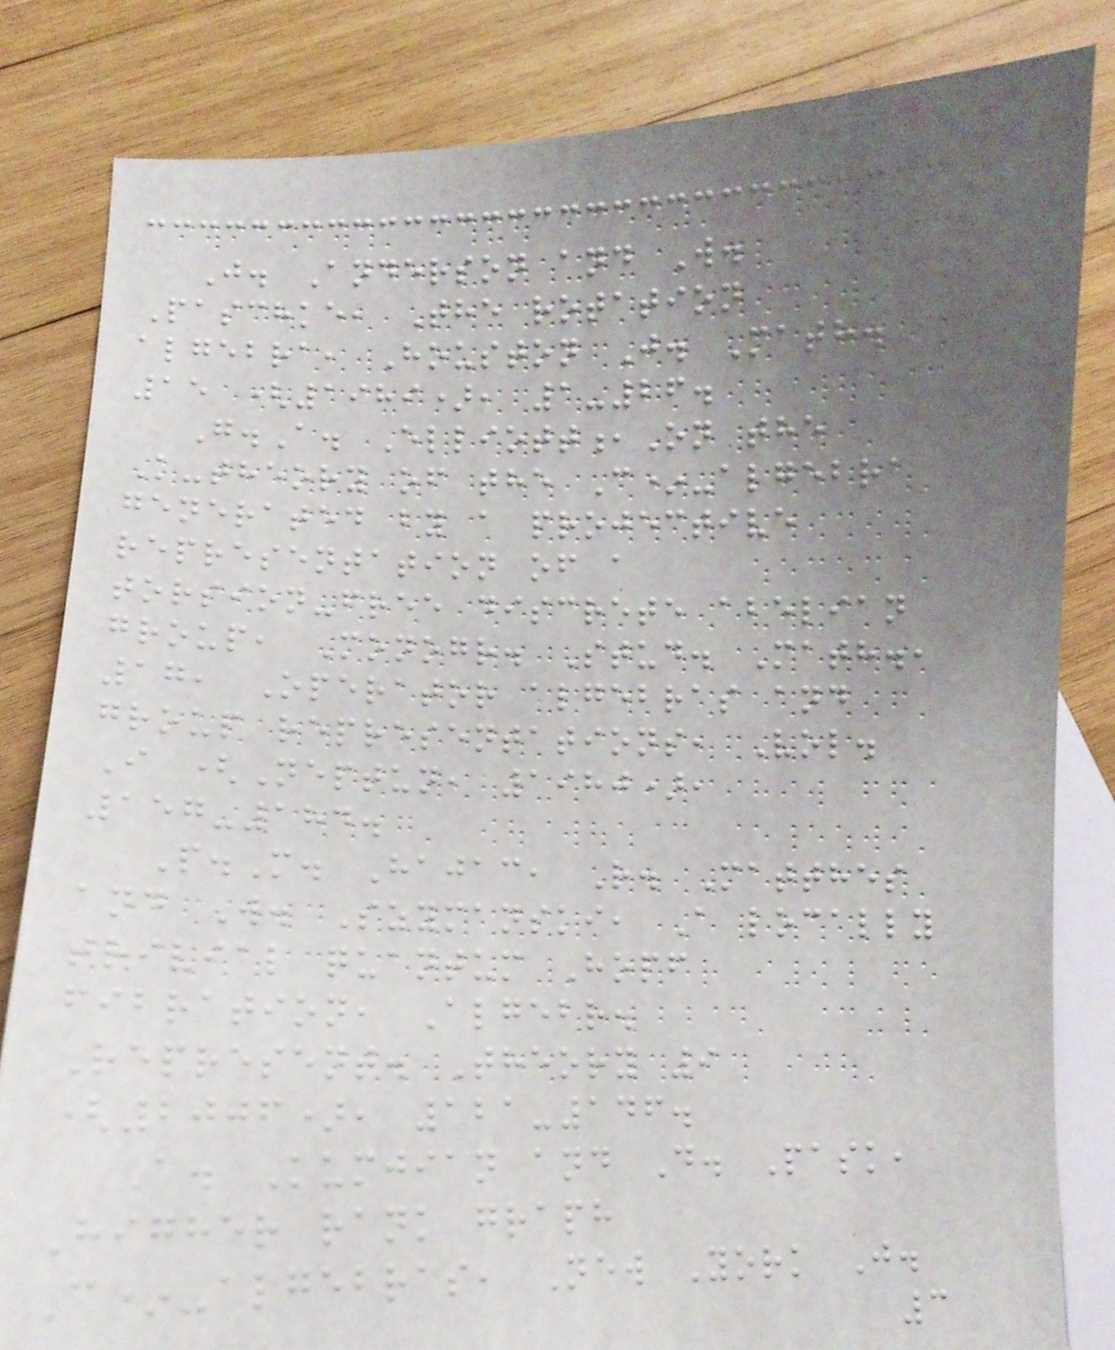J. Anderson and W.
Paschke, The rotation
algebra, Houston J. Math.
15 (1989), 1-26.
G.A. Elliott,On the
K-theory of the C*-algebra
generated by a projective
representation of a
torsion-free discrete abelian
group, Monogr. Stud. Math.,
17, Operator algebras and
group representations, Vol.
I (Neptun, 1980),
157-184.
P.M. Hajac, R. Matthes
and W. Szymanski, A locally
trivial quantum Hopf
fibration, Algebr.
Represent. Theory 9
(2006), 121-146.
A. Kumjian and D. Pask,
Higher rank graph
C*-algebras, New York J.
3
